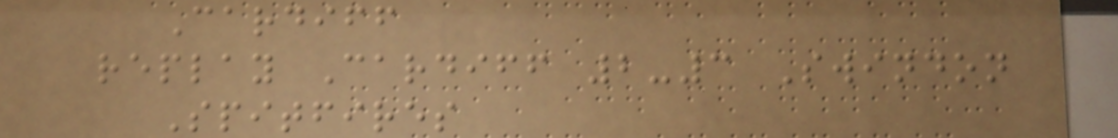Cardiff
replay Cardiff 2-3 Swindon
Spitfires
